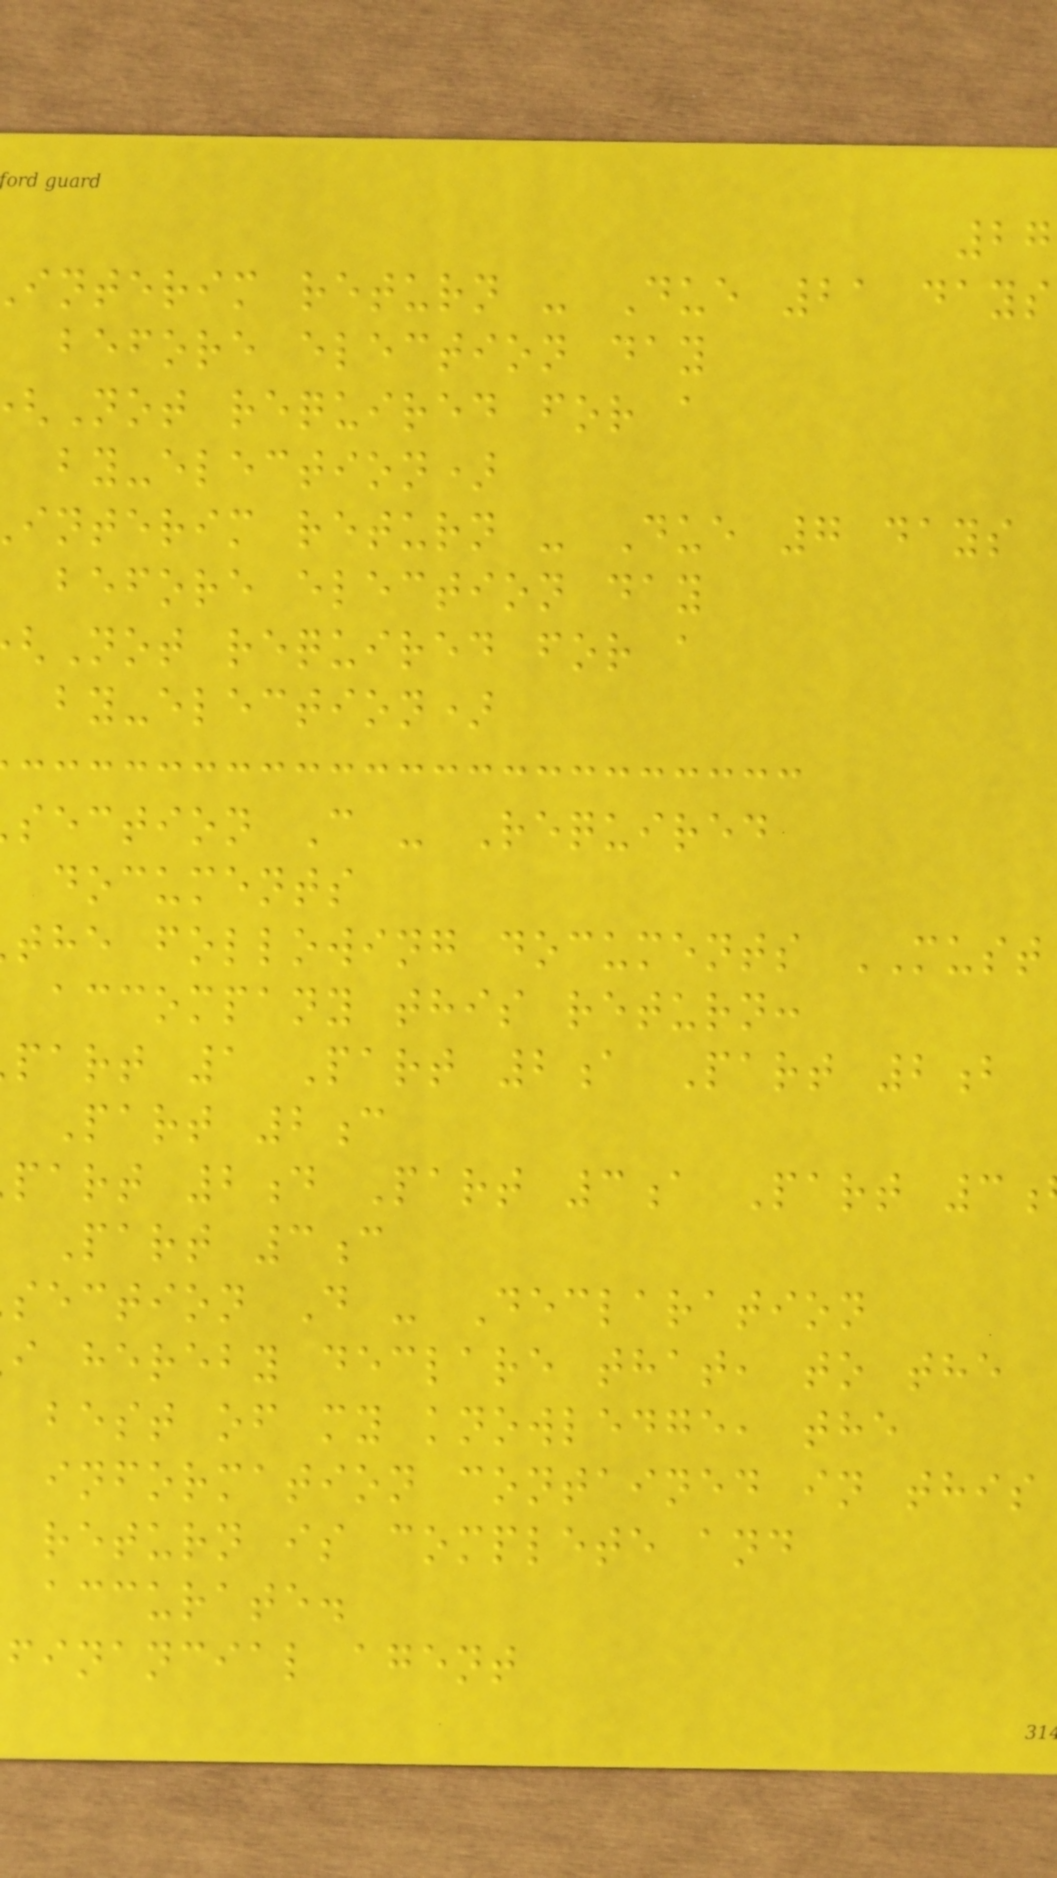interim return - Due 21 days
before election day
Not required for a
by-election)
interim return - Due 7 days
before election day
Not required for a
by-election)
section C - Required
documents
the following documents MUST
accompany this return:
part 1 Part 2a Part 2b
Part 2c
part 2d Part 3a Part 3
Part 3c
section D - Declaration
i hereby declare that, to the
best of my knowledge, the
information contained in this
return is complete and
accurate.
financial agent
